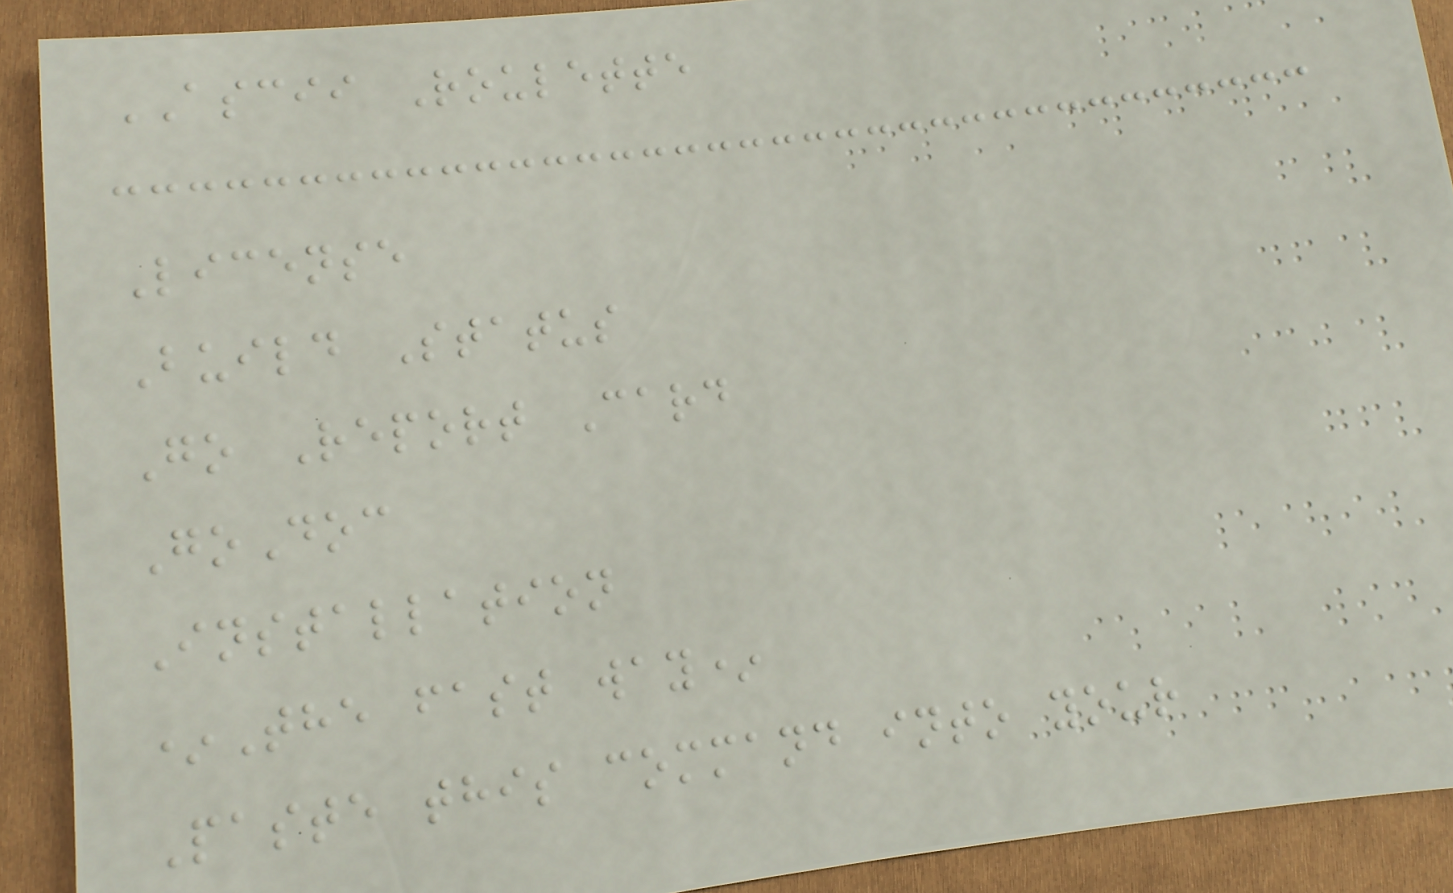ASCII Roulette
License
Build Status
Go Report Card
GoDoc
Installation
*The fast way*
Paste this command into your
